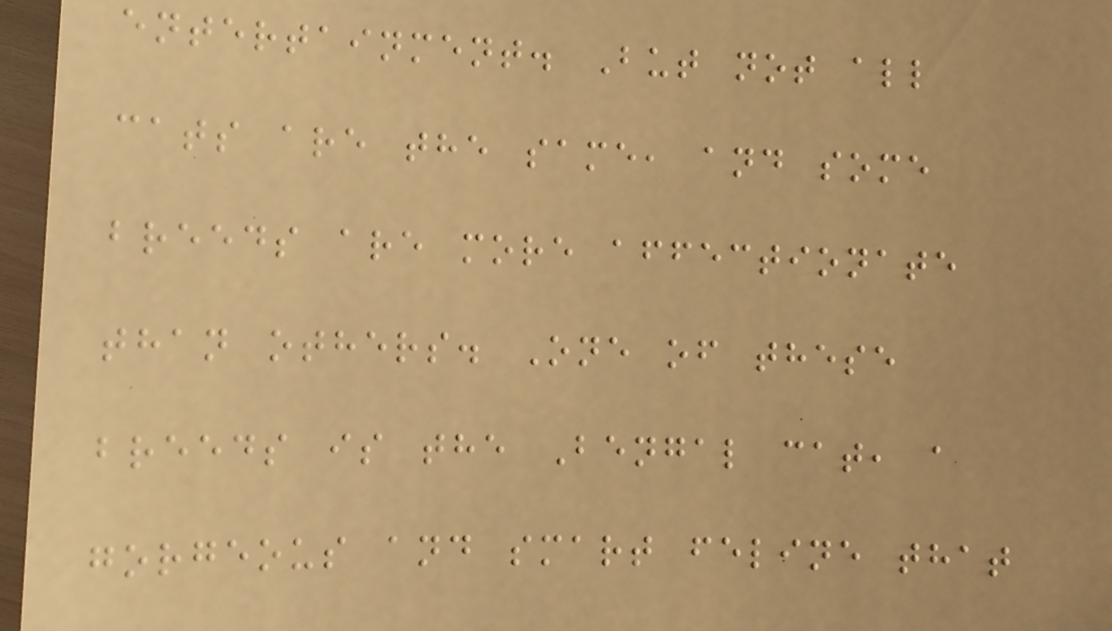entertainment. But not all
cats are the same, and some
breeds are more affectionate
than others. One of these
breeds is the Bengal cat, a
gorgeous and smart feline that
